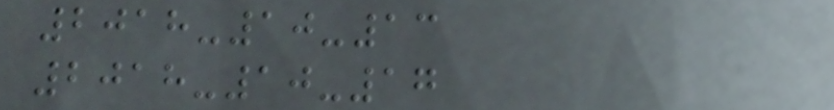2018-10-13
2018-10-17
